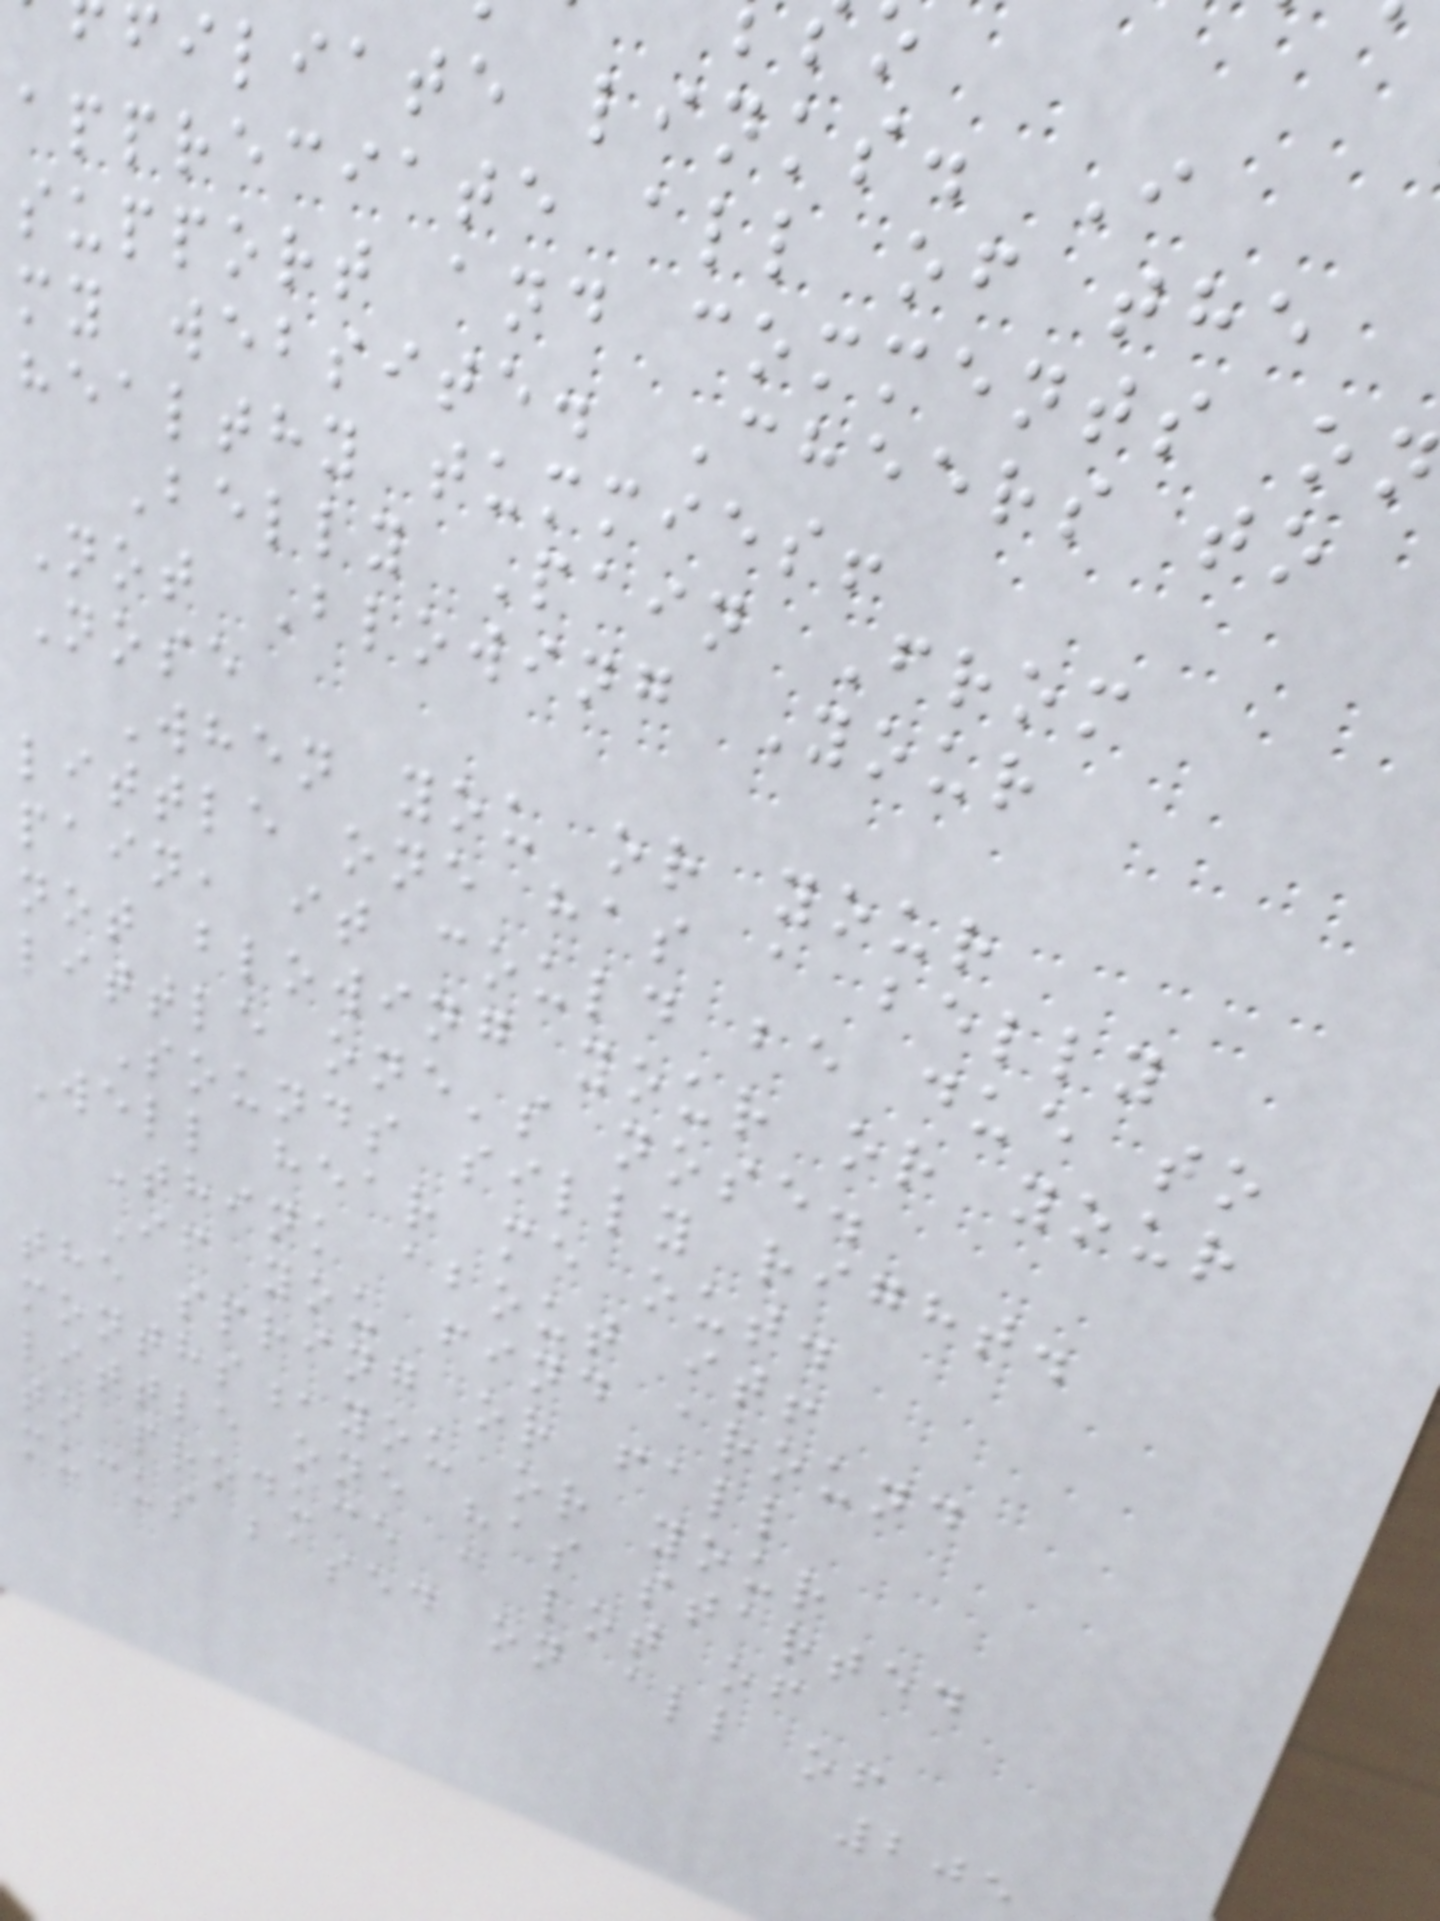filiate links. I
appreciate all of the
support and comments on
my website. Cheers to
healthy tummies!
Belly Pain From
Not Blowing Your
Nose
When you or your
little one has a belly
pain, it could be due to
not blowing your or your
little one's nose.
Sounds silly right.
Well hear me out.
Think about it!
If you find around
the spring or fall
months,you or your
little one has started
to produce a lot of
mucus based on all of
205
